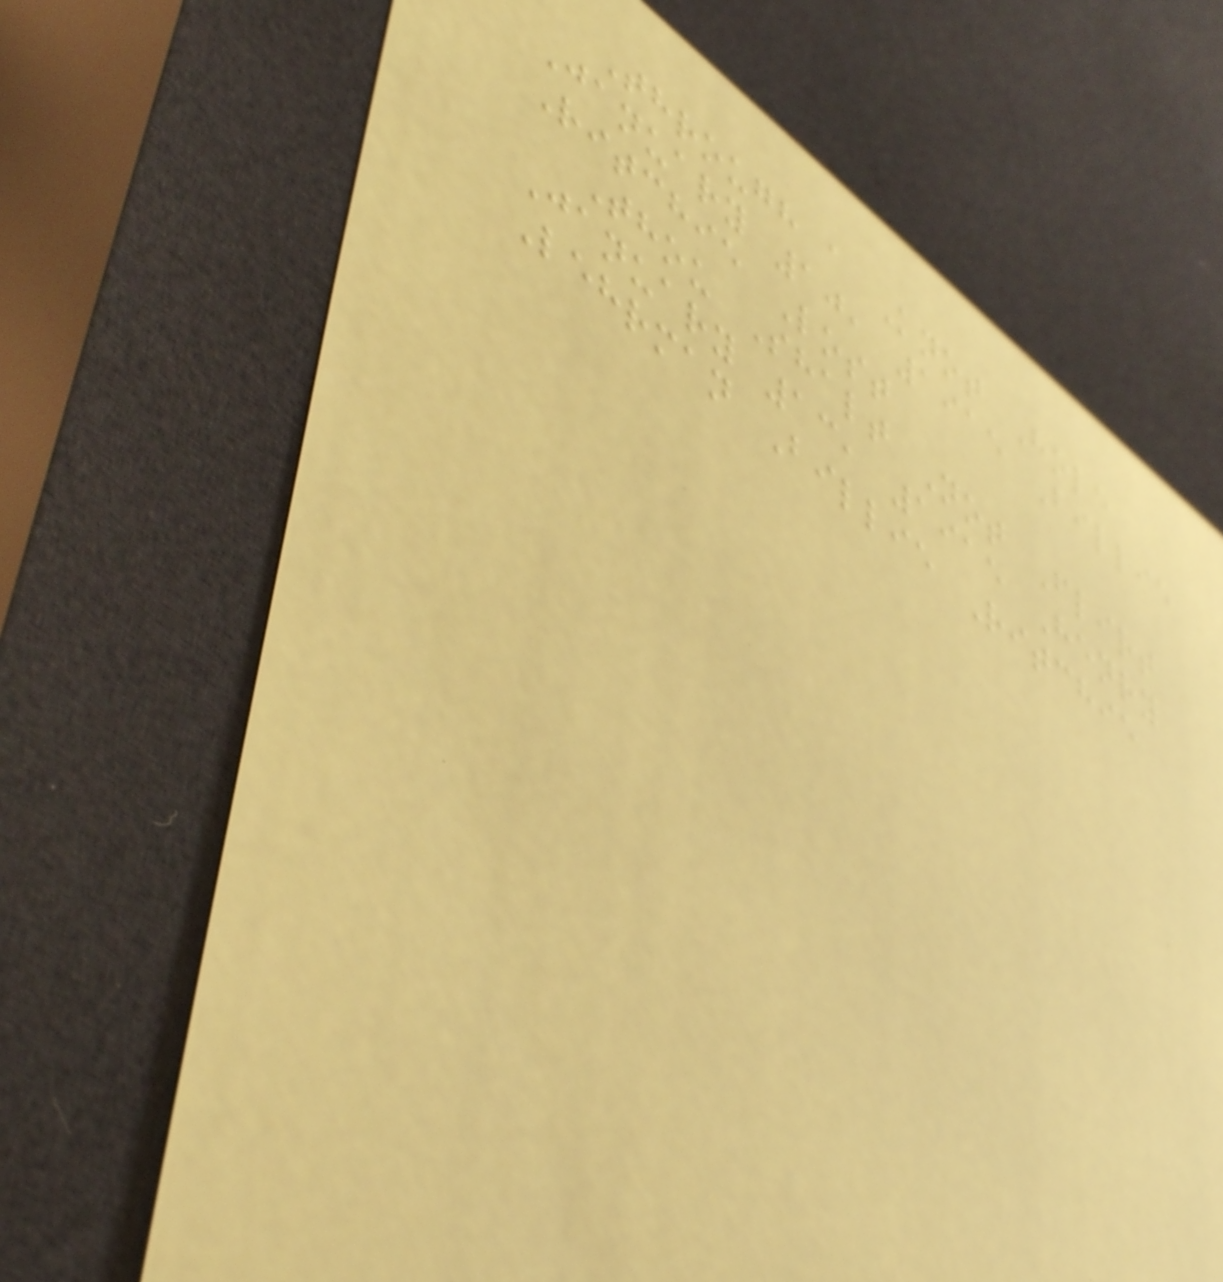Through a Knot Hole
January 10, 1915 Billie
Ritchie Lost
Thou Shalt Not Flirt
January 13, 1915 Henry
Lehrman Billie Ritchie
